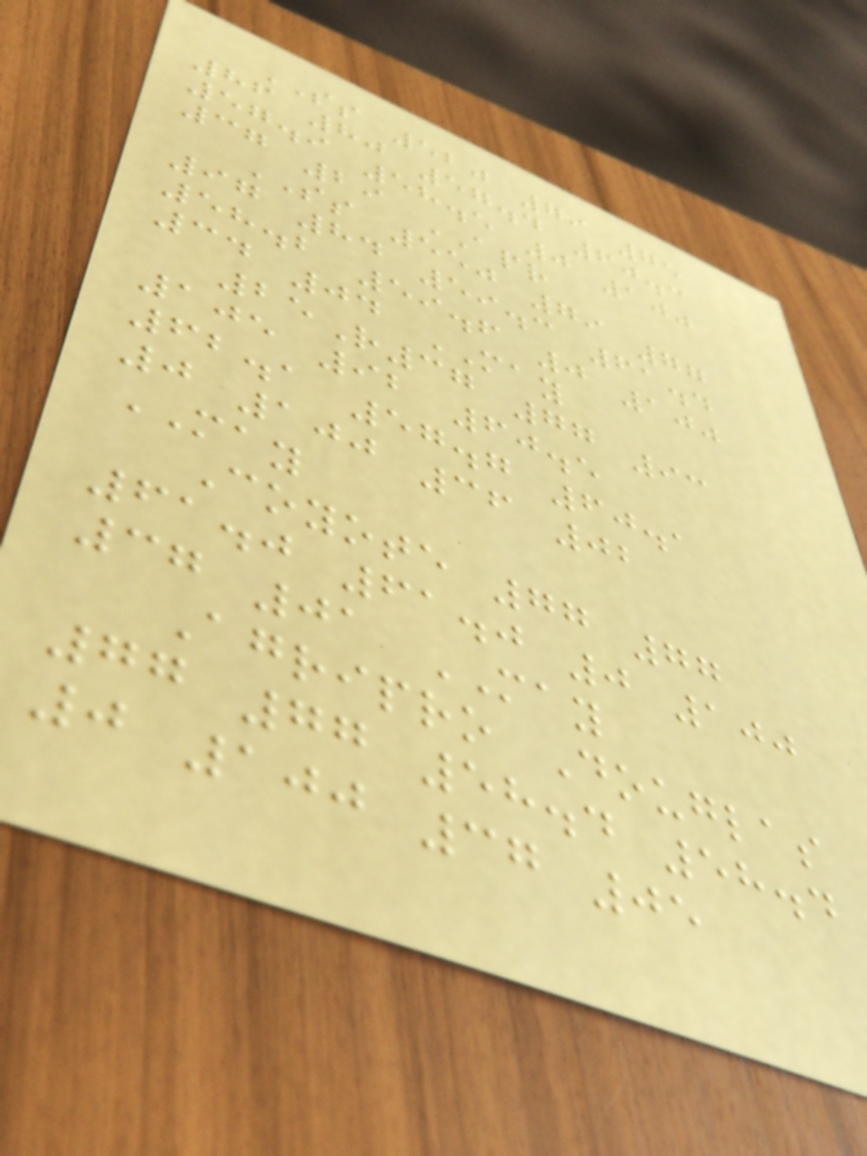SS 520 79 75
86 80 57.4 60.3
57.9 58.5 0 100
37 29 APR
SS 550 79 77
97 84 59.3 61.4
58.2 59.6 0 100
34 04 MAY
25R37 77 93
105 92 60.5
62.1 57.7 60.1
0 100 36 02
MAY
Coyote 77 77
61.0 61.0 0 100
37 01 MAY
Agripro Douglas
77 77 58.4 58.4
0 100 37 05
